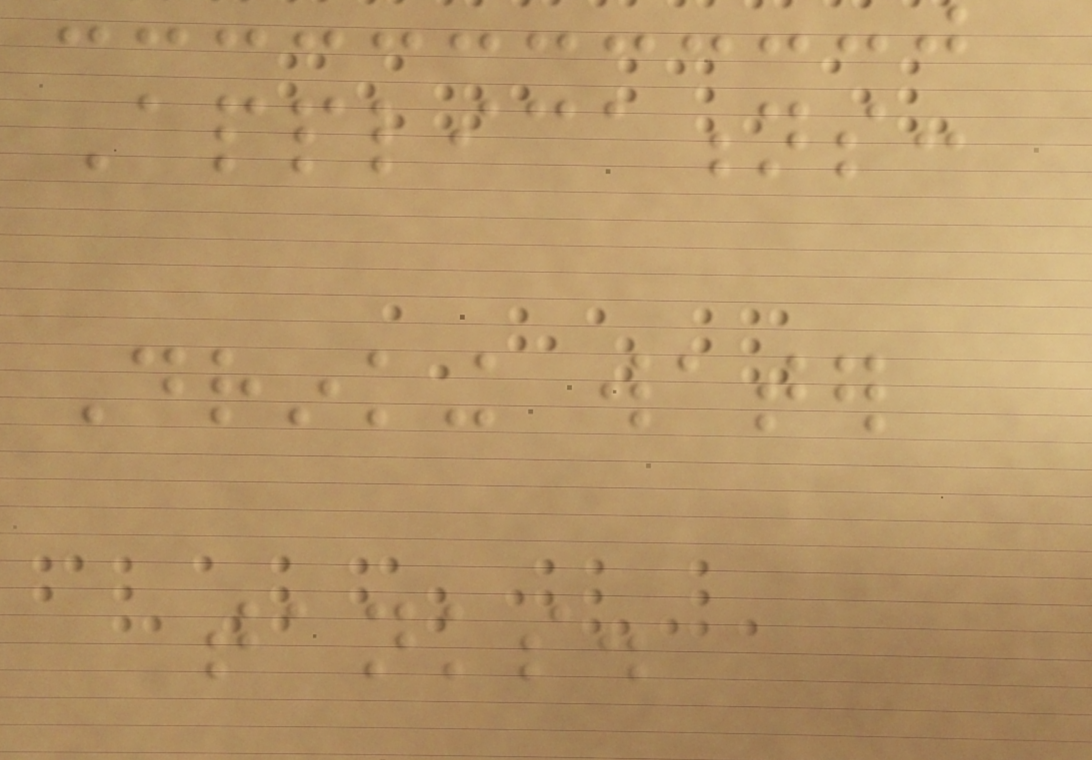Applications:
Drinking water
tanks.
